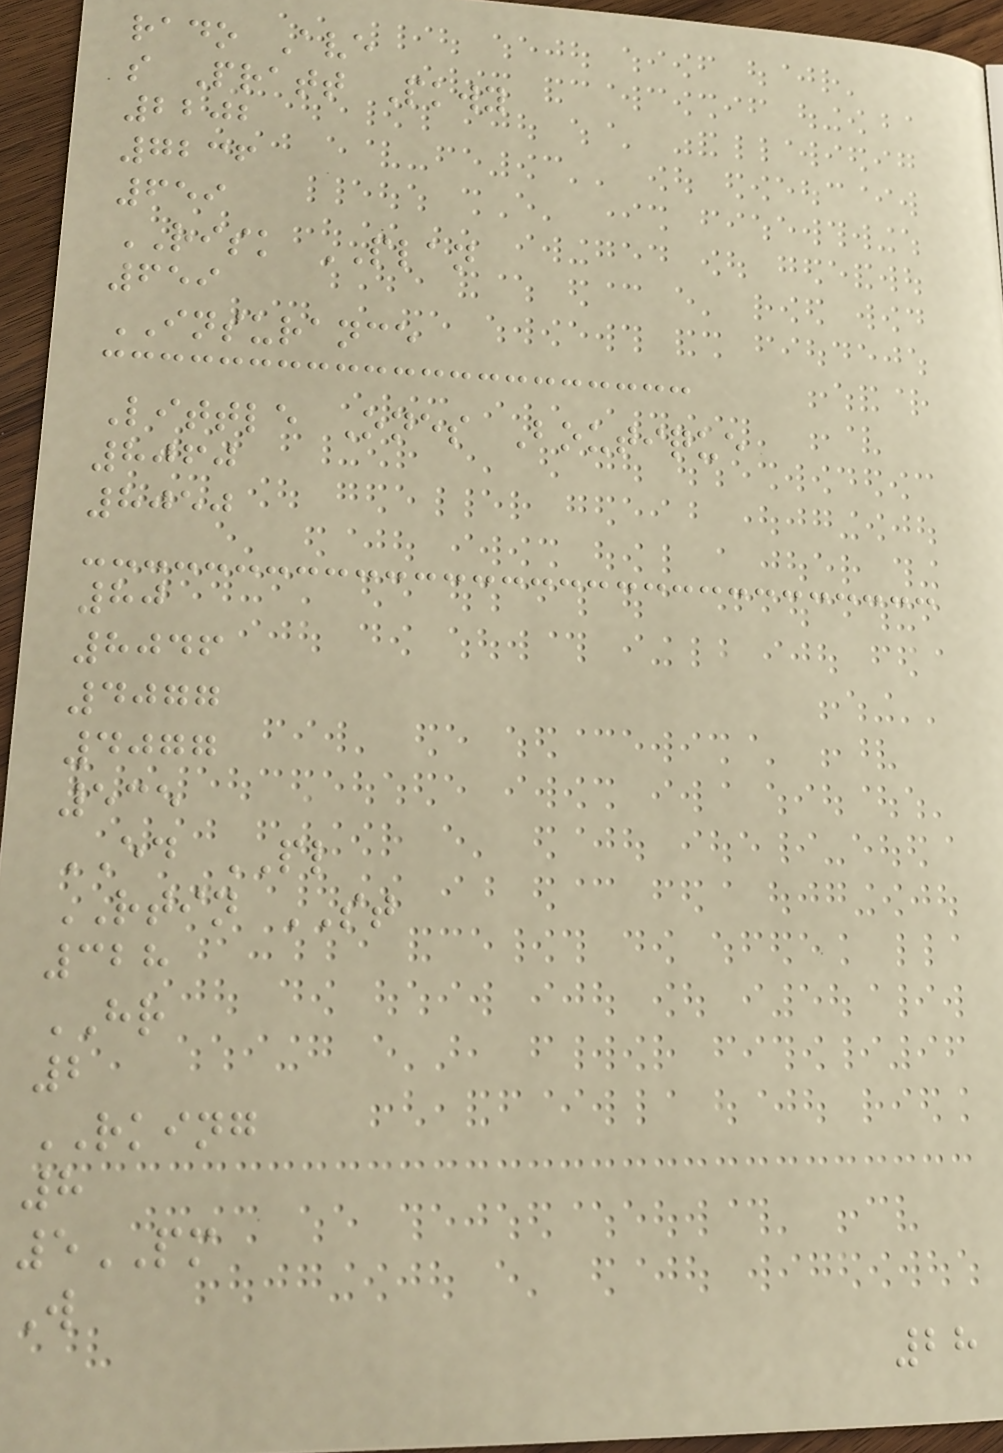rado Ave
s Pratt Pkwy
2202
7236
659
RISK PLAN
659
INSURANCE
Little Ones Boutique
8060
8050
80
8046
4077
4077
535
ED PL
RTIN ST
328
HR
2
RKING
8
5PM
W
28
